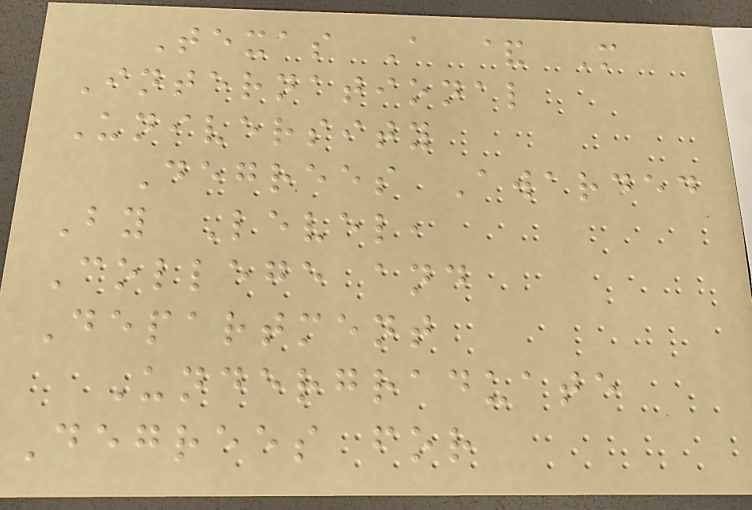Texas A & M
International
University
Degrees Awarded
By Level,
College and
Department
Undergraduate
Degrees for
